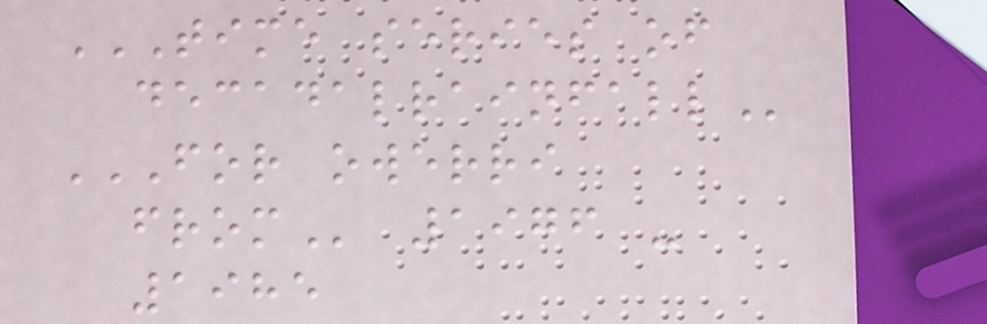TIME SERIES OF
DECADALRAINFALL
FOR OWERRI
FROM 1976 -
1985
